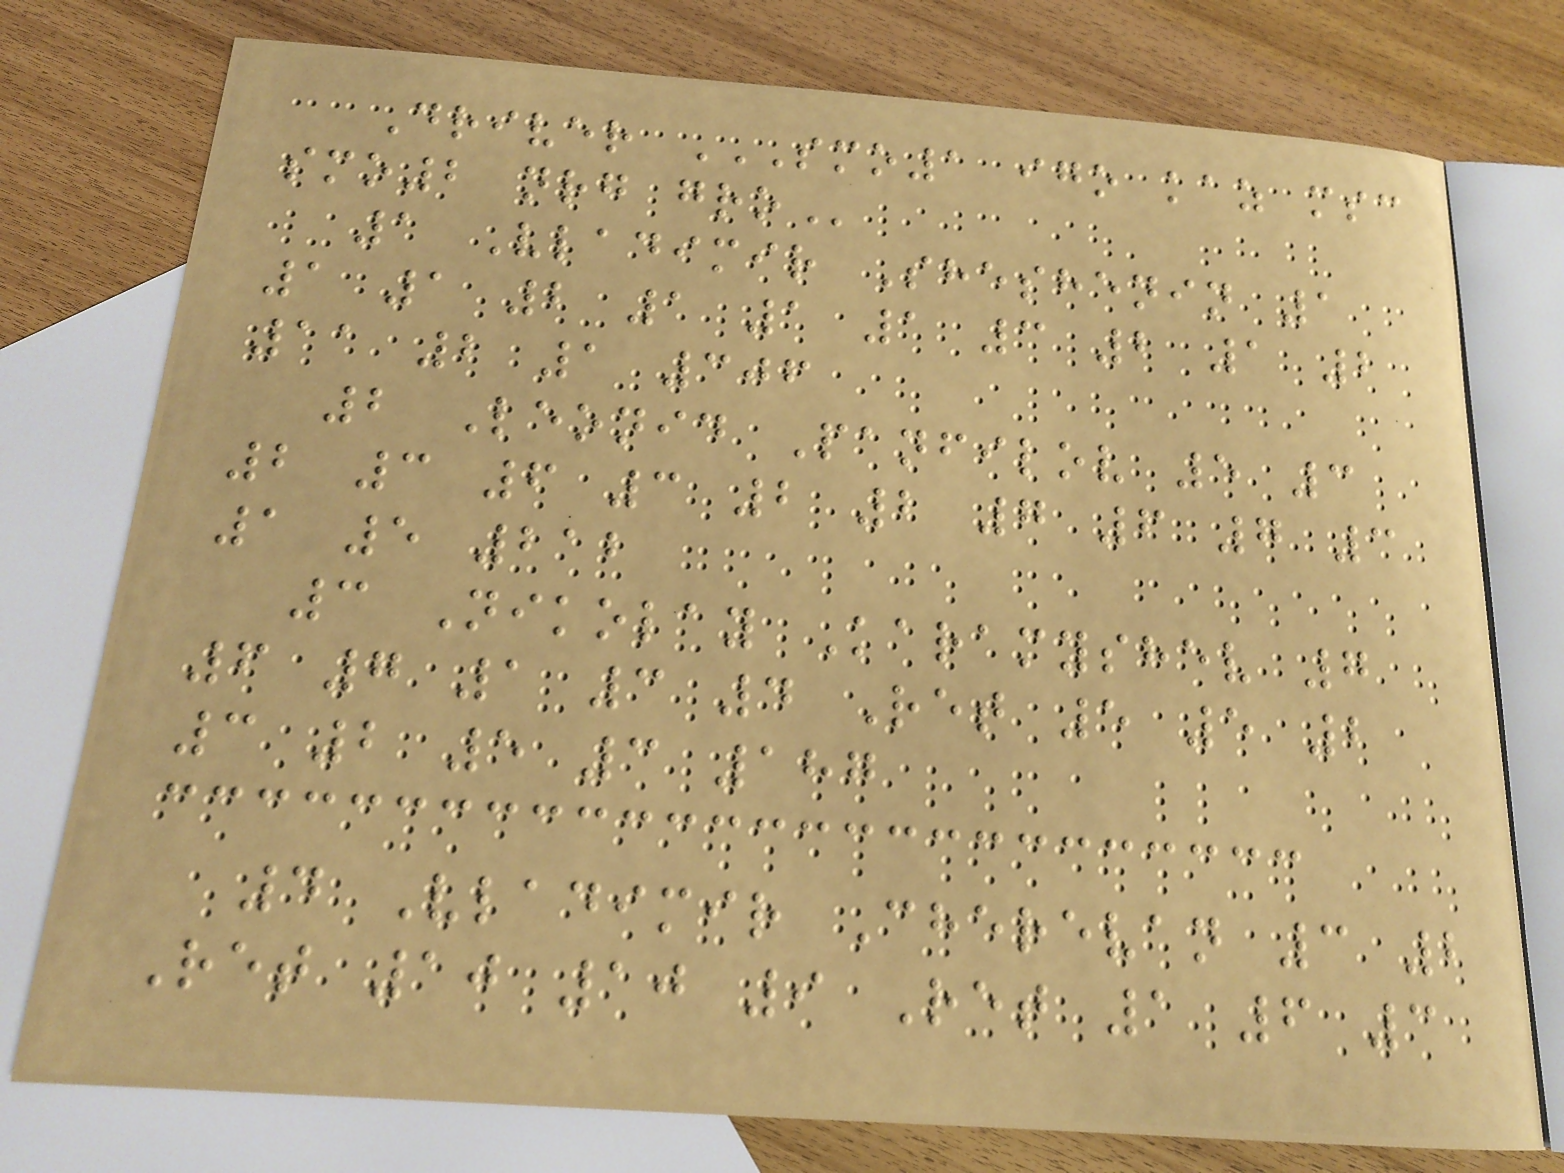Driver SMO1 IGO KAZ MSC
SMO2 NRG GRO
1 Vladimir Sheshenin 1
1 1 2 1 1 1 3 2 1 2
11 2 1 306
2 Leonid Panfilov 5 3
2 3 6 3 2 2 7 6 7 3
1 5 212
3 Nikolay Karamyshev 7
6 7 1 3 4 Ret 5 5 2
3 2 5 3 187
4 Vladimir Cherevan 3 2
Ret 10 10 9 Ret 1 6 3
